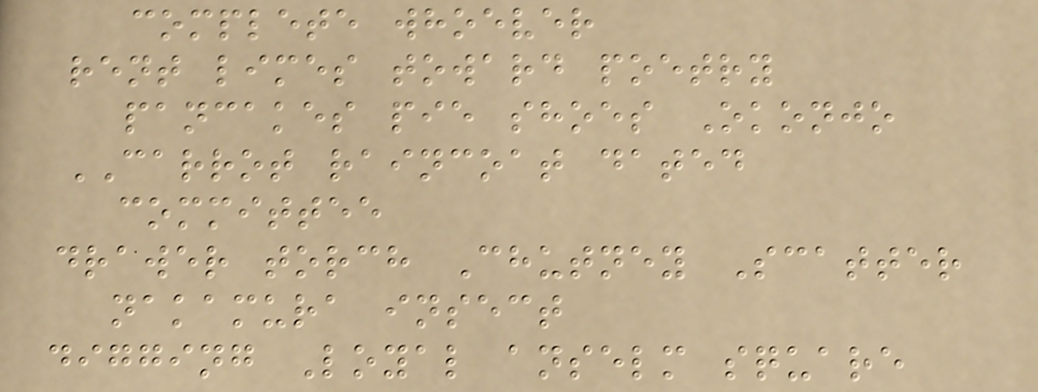complete whoever
rent limes toward poetry
pancakes pie shoes Okonjo
CARROT raincoat dated
committee
drawer torch Chutney Scatter
nakamura insect
digging Loyal anselm square
